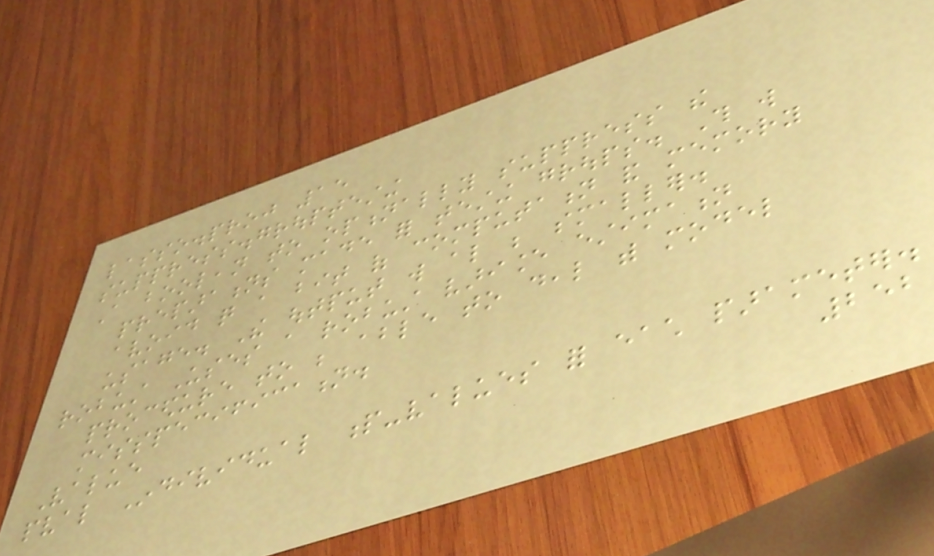lasso.proj 15
suppress.grouptesting
A boolean to optionally suppress the
preparations made for testing groups. This will
avoid quite a bit of computation and memory
usage. The output will also be smaller.
robust Uses a robust variance estimation
procedure to be able to deal with model
misspecification.
Value
pval Individual p-values for each parameter.
252
